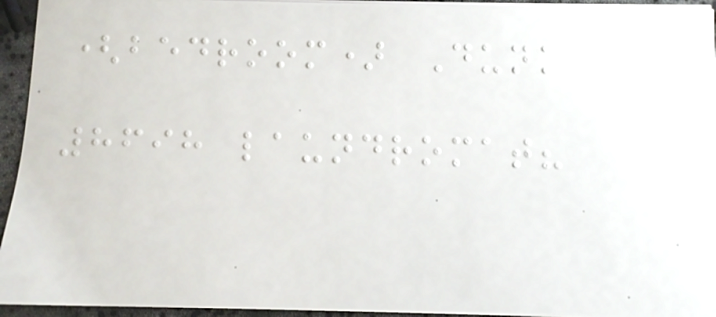(bedroom) Dunk
8698 laundromat?
